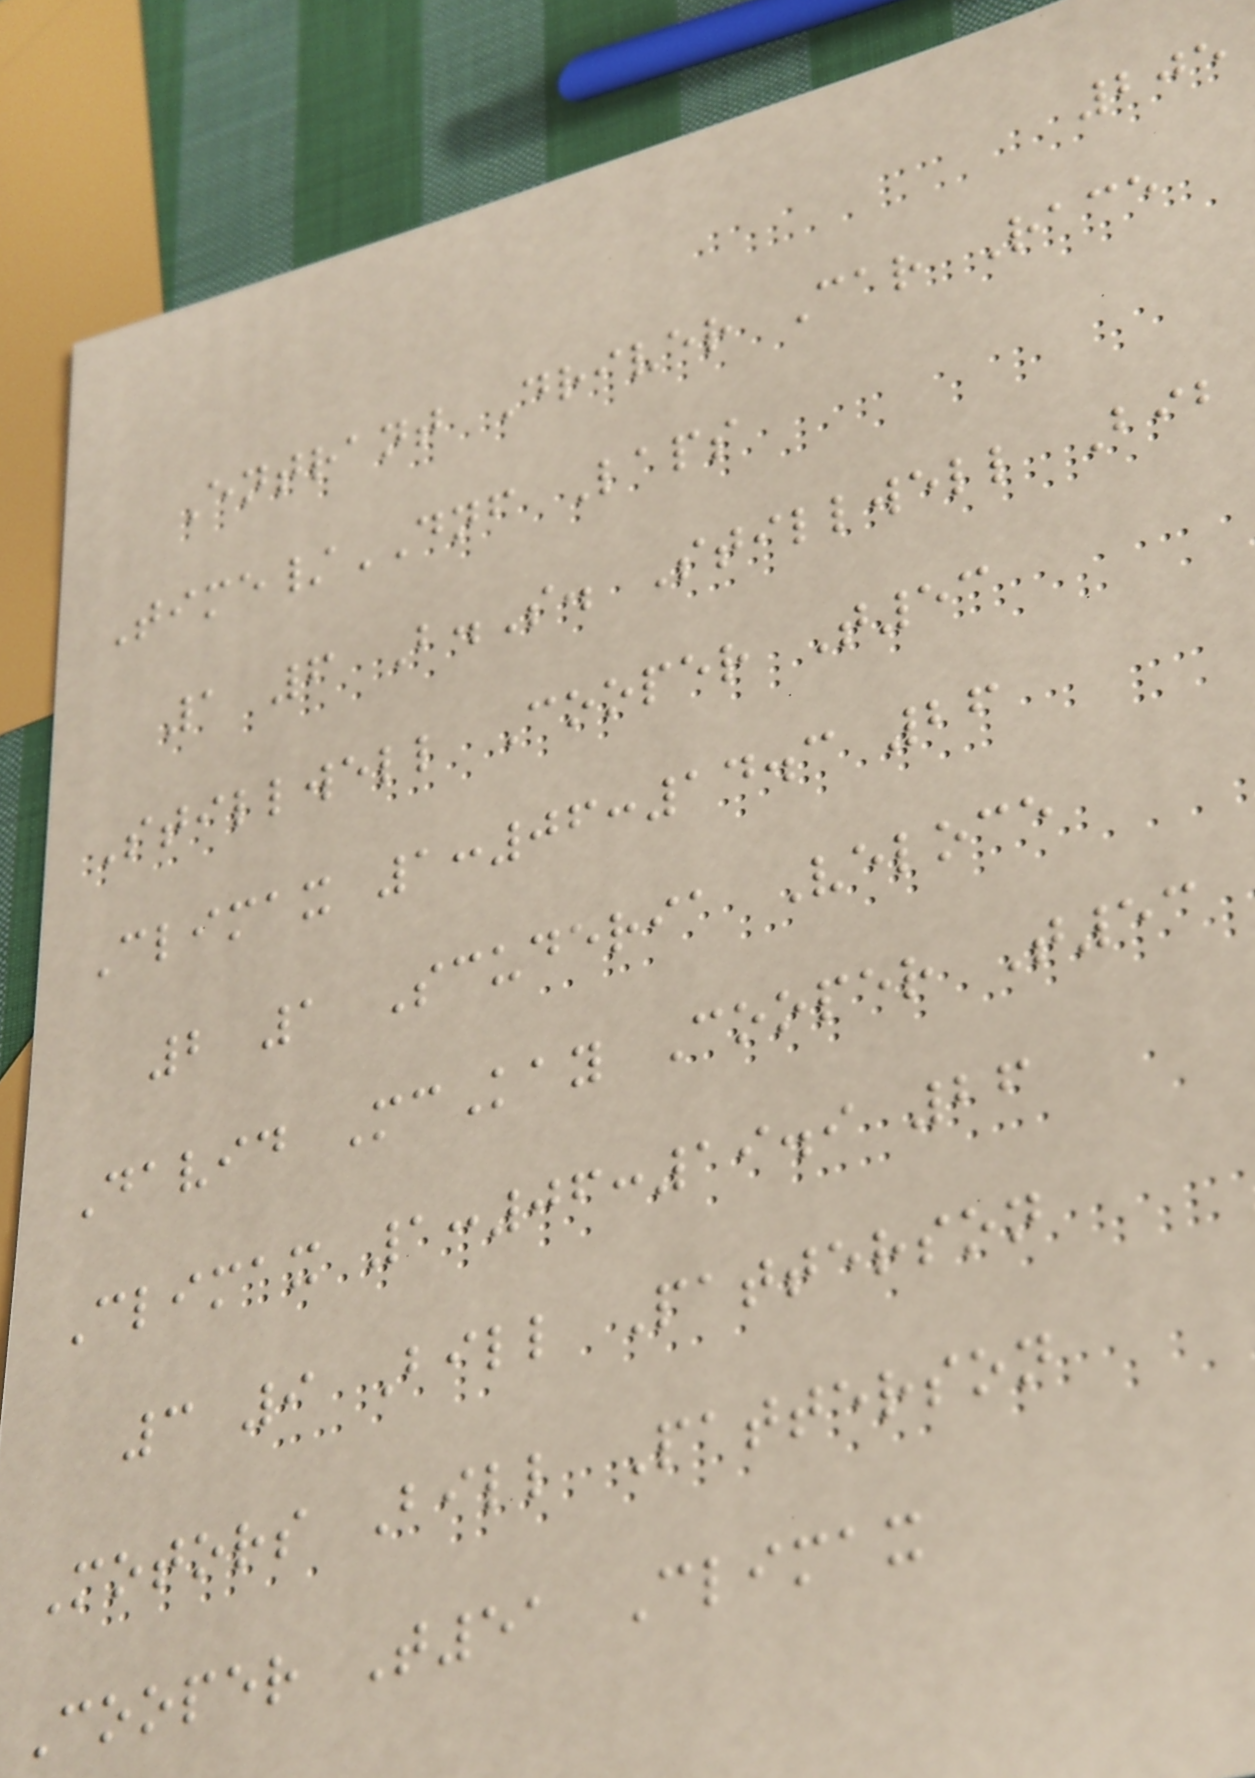205
Entrant Driver Car Race
Time/DNF Laps
1 6 B.S. Stillwell Bib
Stillwell Cooper T53
Climax 1:06:14.3 26
2 1 Scuderia Veloce
David McKay Cooper T53
Climax 1:06:19.9 26
3 9 Bill Patterson
Motors Bill Patterson
Cooper T51 Climax
